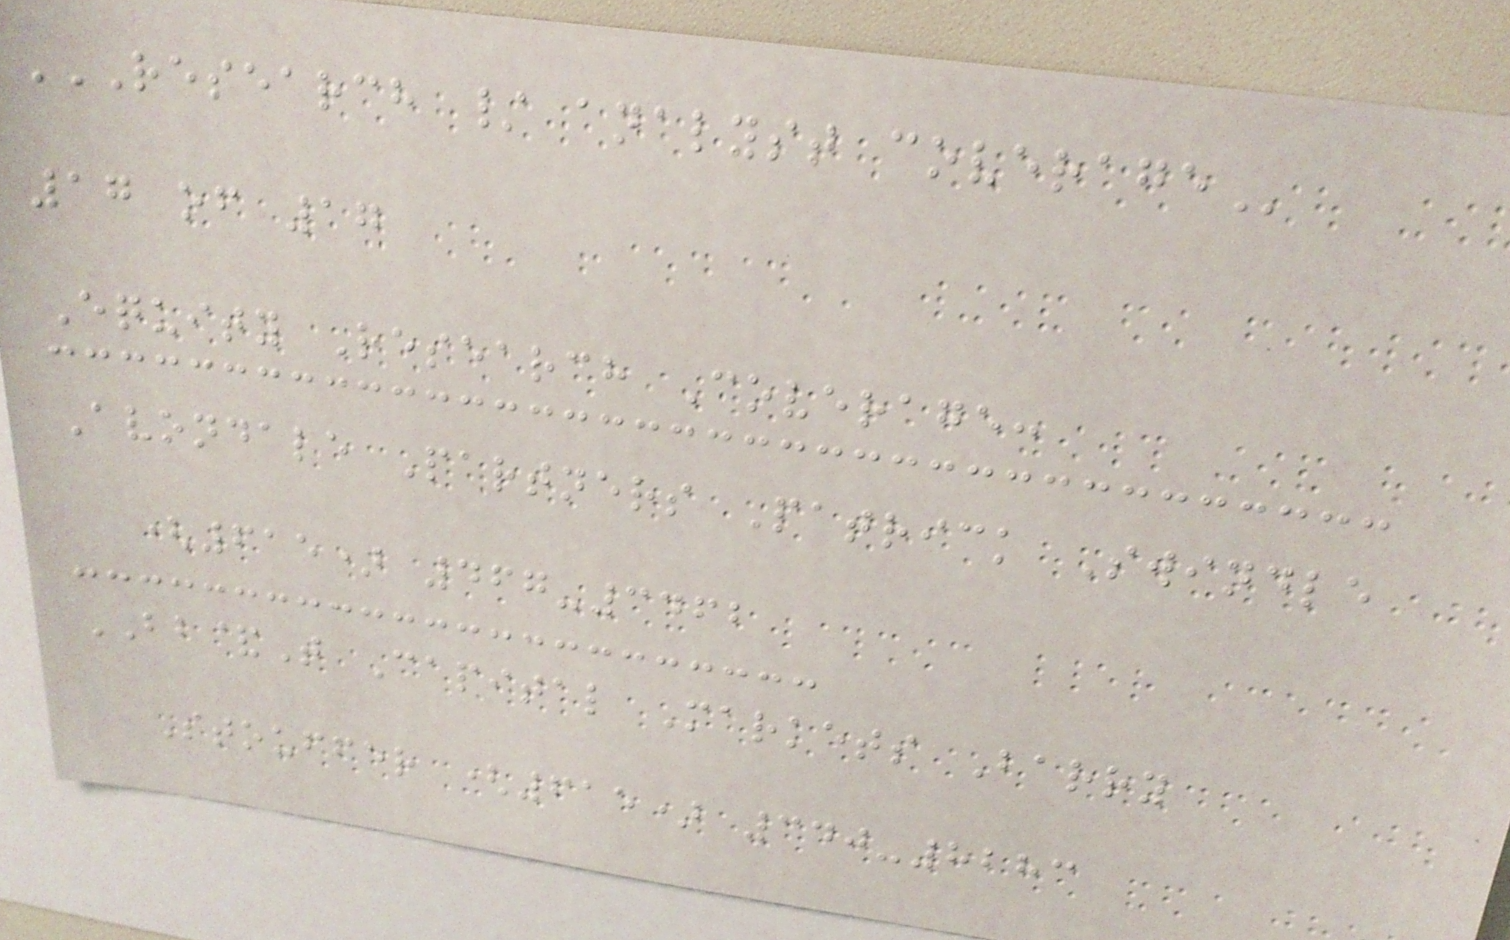RESEARCH / ANALYST COVERAGE
17 of 17
Equity Research Coverage:
Avondale Partners Patrick Swindle
(615) 467-3462
BB&T Capital Markets Barry
Stouffer (615) 340-8283
